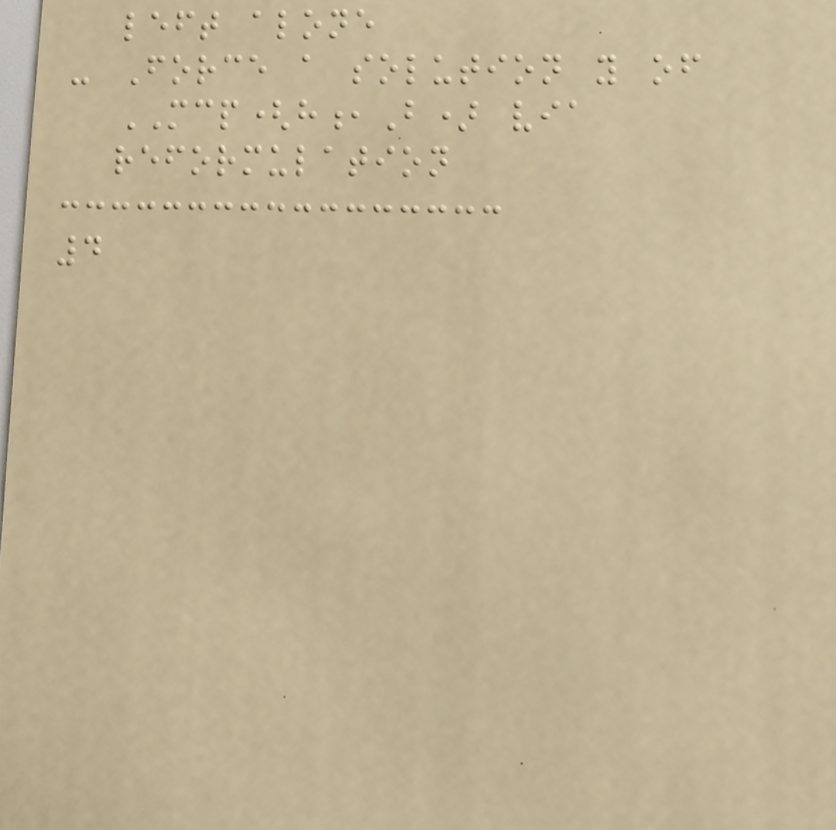left alone
- Force a solution y of
MCP(h,B) via
reformulation
4
